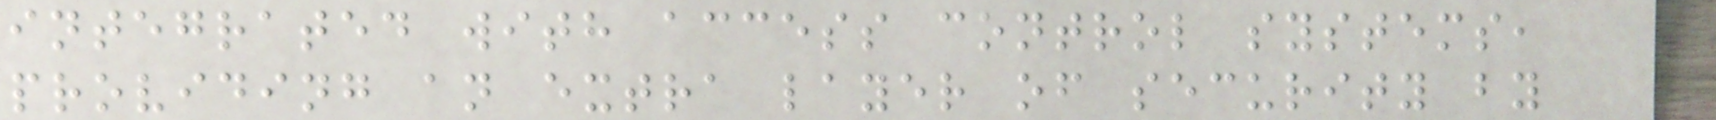integrated with access control systems,
providing an extra layer of security by
